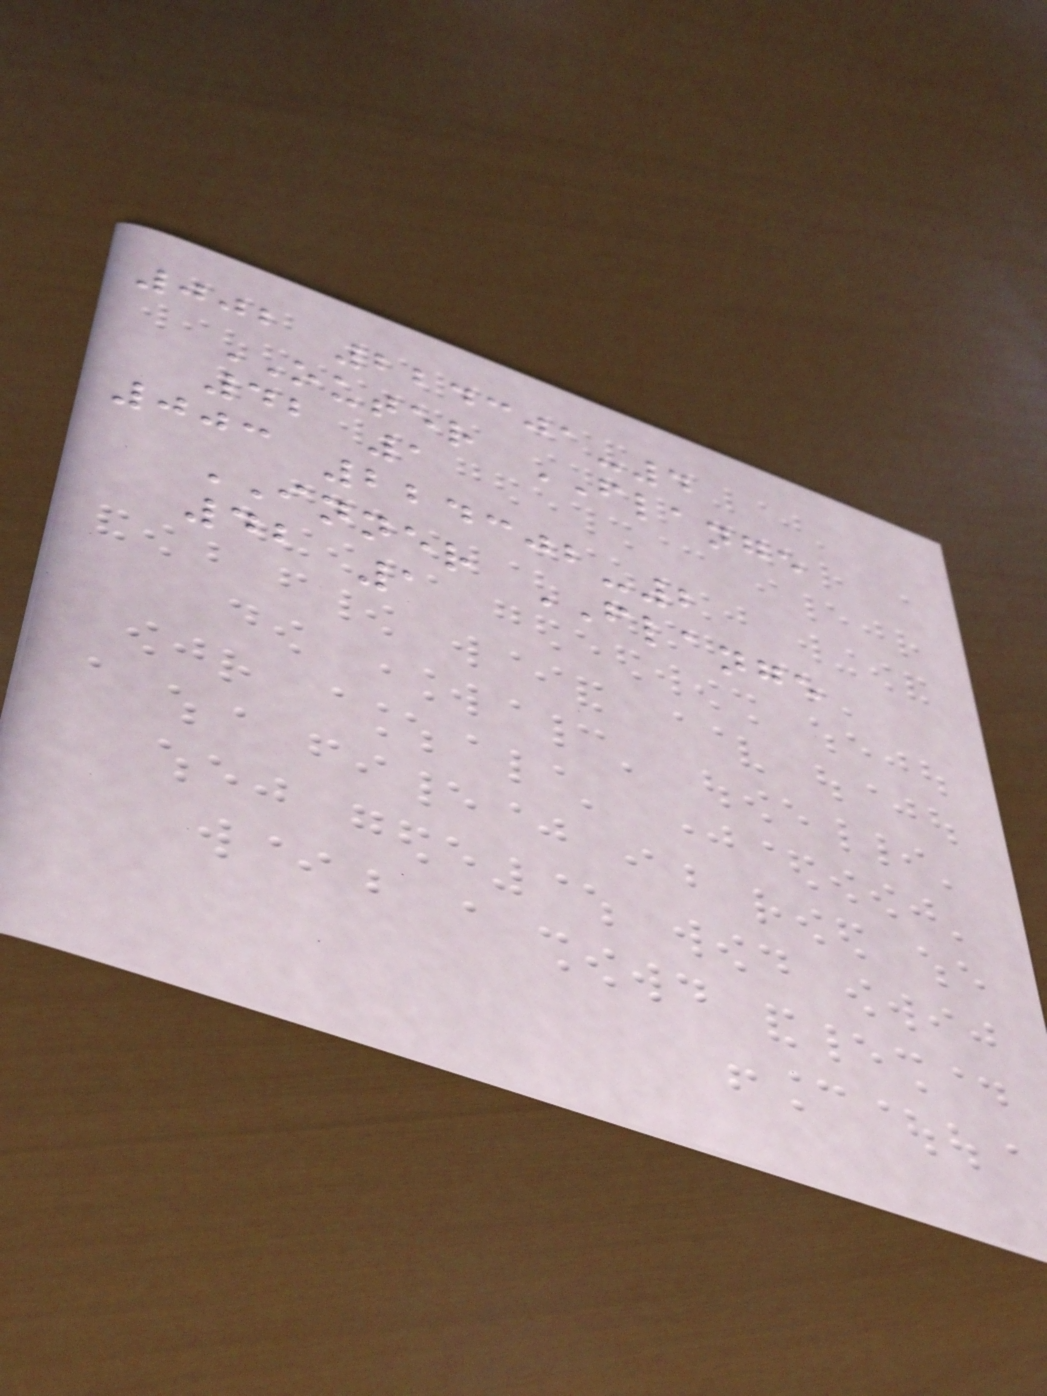002 224301-4
OUTER FLANGE
42 1
003 224302-2
INNER FLANGE
42 1
